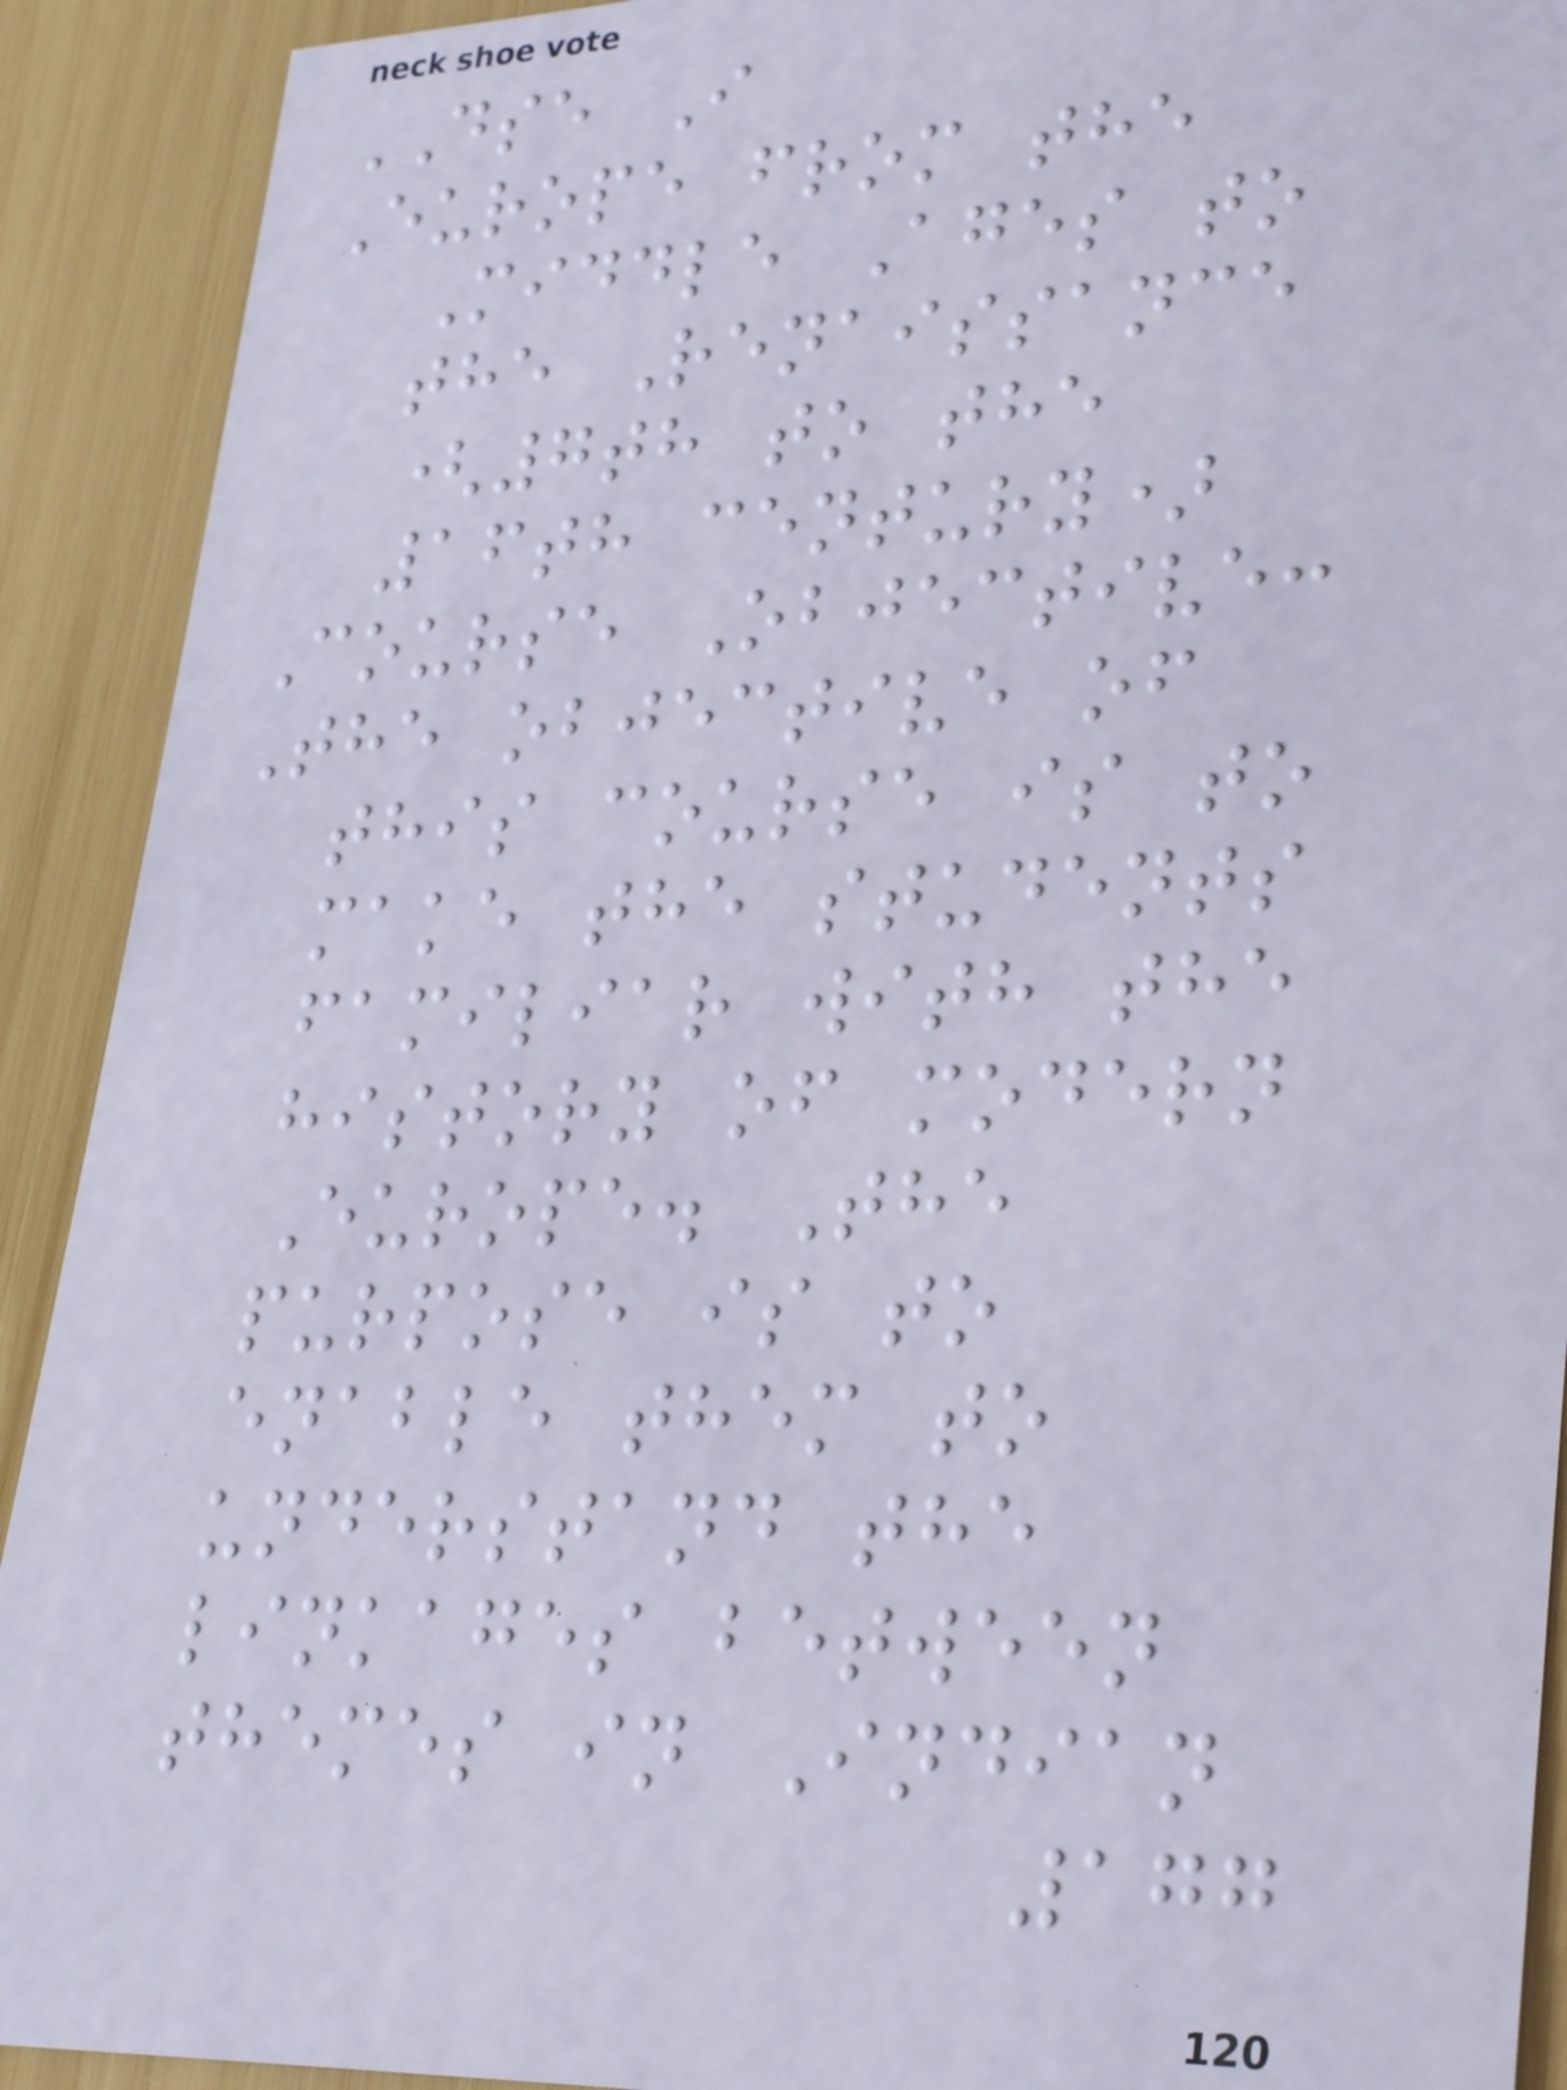DSE I
Europe from the
Middle Ages to
the Renaissance
(7th to the
16th century)
Course Objective:
The objective of
this course is to
make the students
familiar with the
history of modern
Europe. The
purpose is to
enable them to
understand the
linkages between
themes in Indian
177
